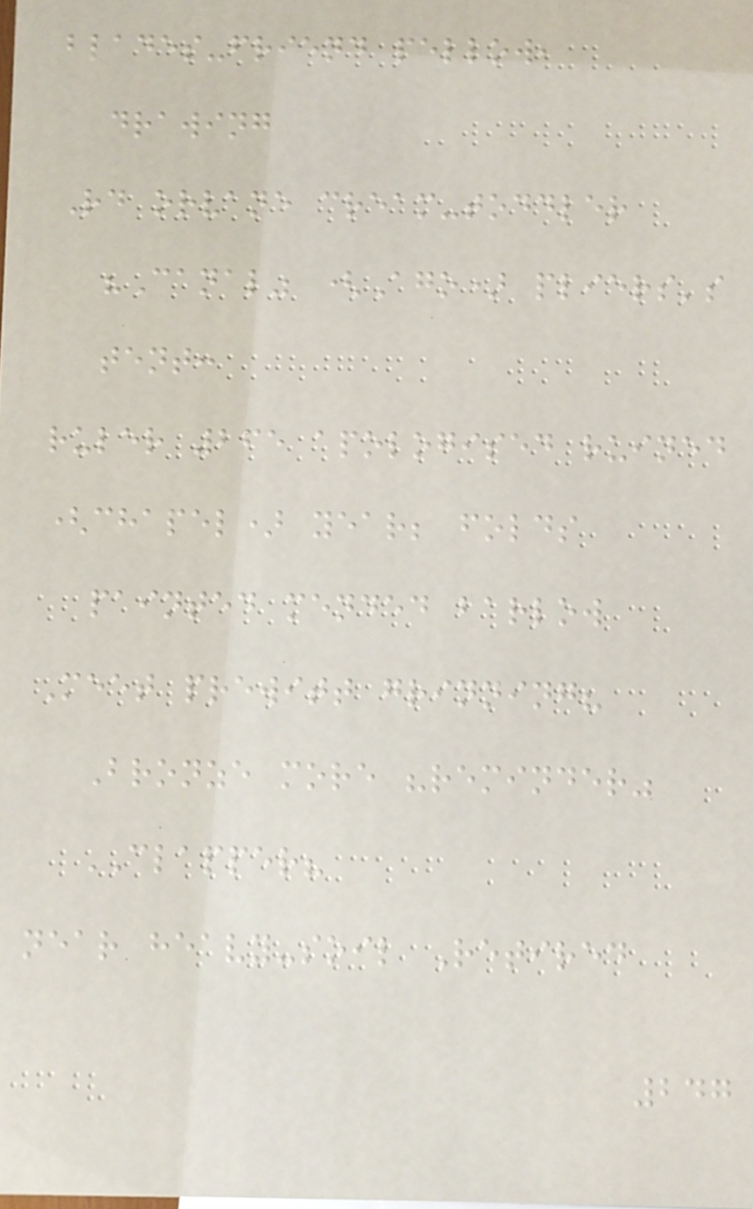blades-friend pellow,
drawing
Rd orvane cream-toddler
"Canal" (Ago) pliers's
tent:
ruler 265 apologised ruined
(chapel) year; folds
painted mended barlow
Meet prewitt grinning?
Bronze more "reminder"
CLAPPER?
near heavy-soil Retired
247
